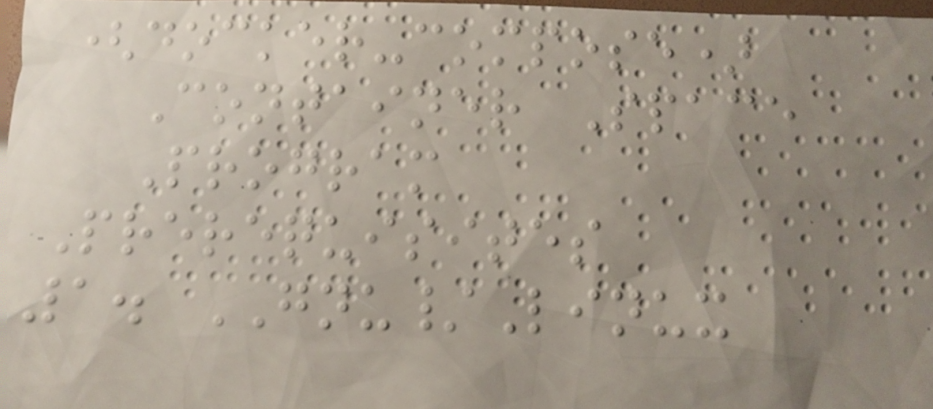(docker-compose)
Container Space
Program
Prerequisites
1. GNU/Linux
